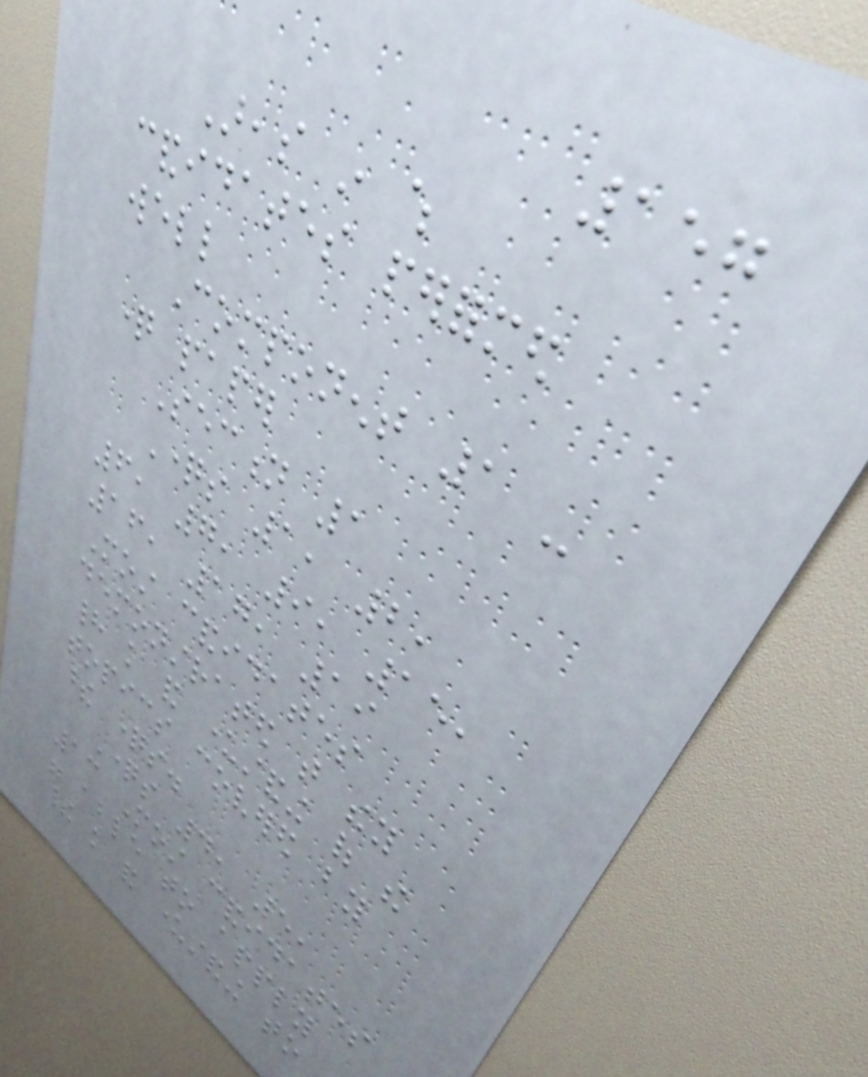157
Areas in which
candidates performed
well
Component 1 -
question paper
Section 1
Questions 1, 2,
6, 7, 9, 15,
16, 17, 19
Most candidates
demonstrated that they
had knowledge and understanding of the
topics covered by
these questions.
Questions 4, 5,
13 Most candidates
were able to apply
their knowledge and understanding to
